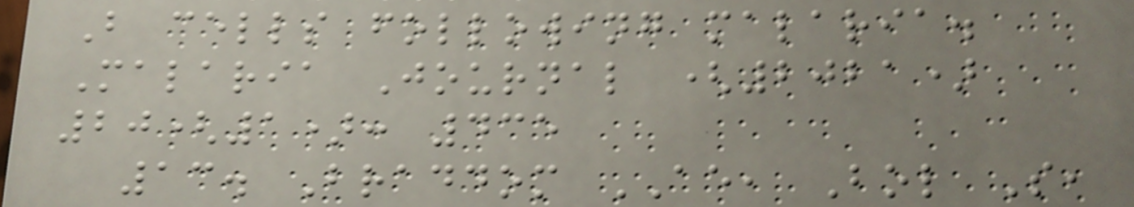B cells following malaria.
Malaria Journal (2021)
20(1): 435
13. Braddom AE, Bol S,
